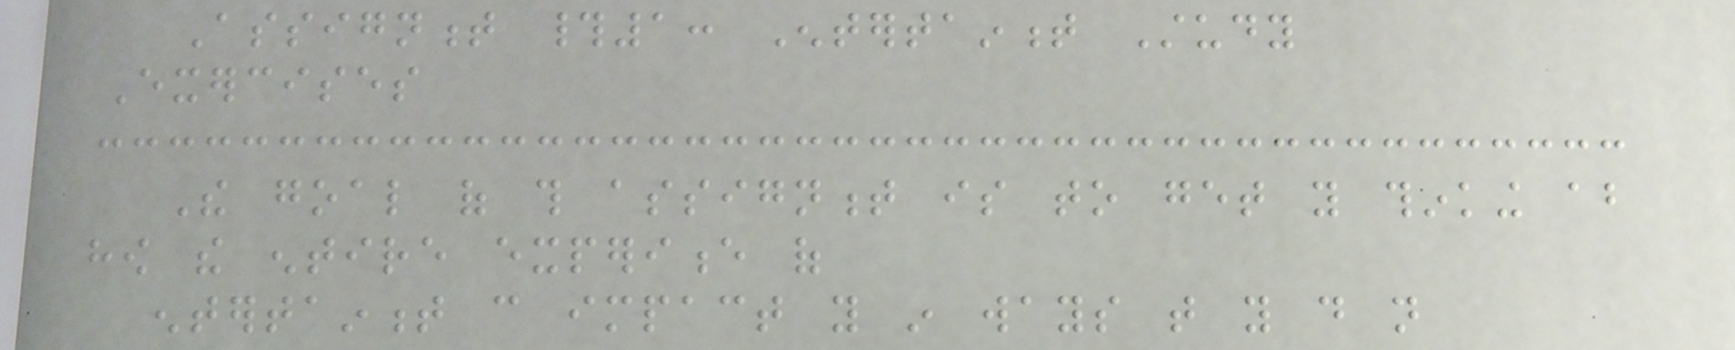Assignment #1: Entertainment Study
Exercises
The goal of this assignment is to get you thinking about
how the entire experience of
entertainment can impact you in ways that you do not
